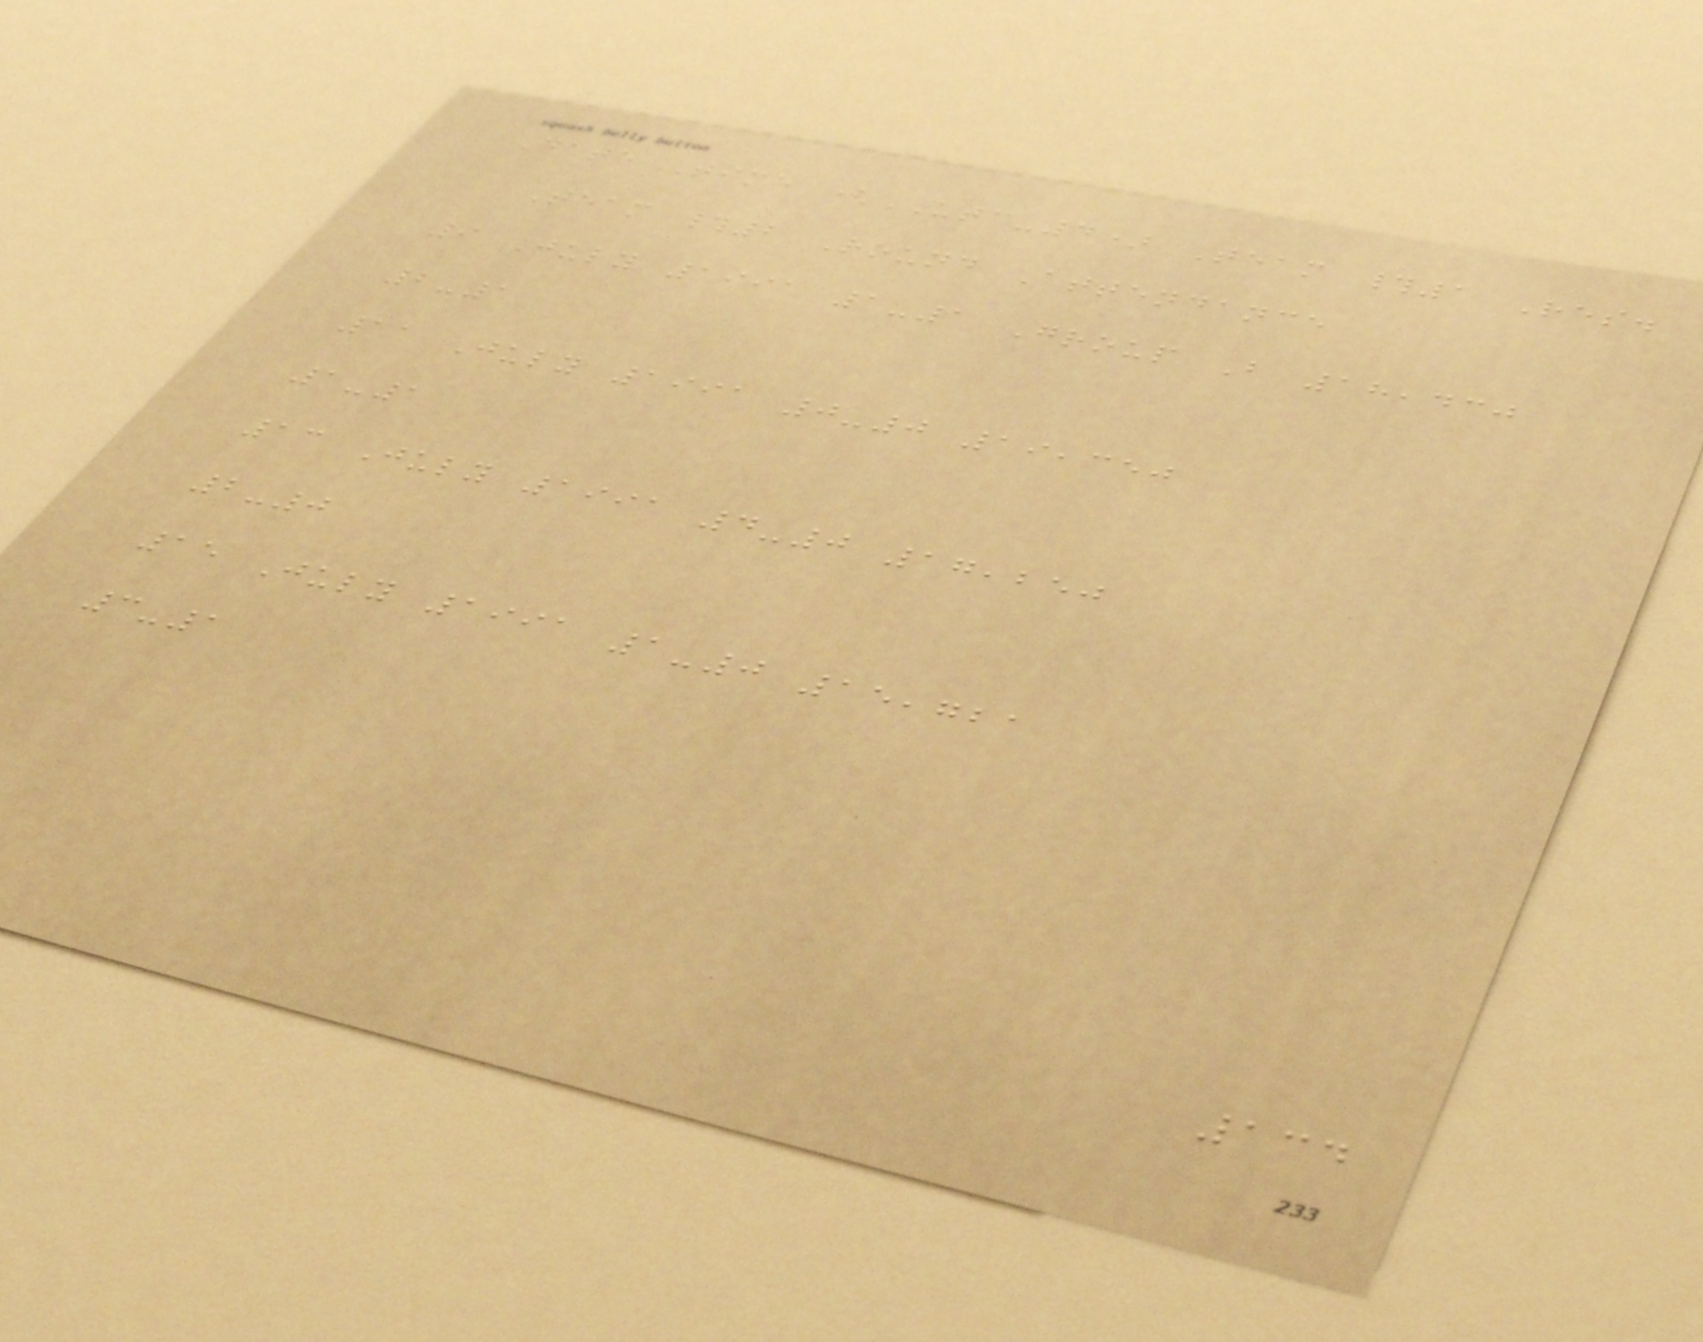Date Time (UTC-4) Team #1 Res.
Team #2 Round Attendance
9 July 1991 1-1 Group B 18,430
2-1
11 July 1991 0-0 19,350
1-1
13 July 1991 4-0 17,250
2-0
15 July 1991 1-0 15,721
3-1
134
